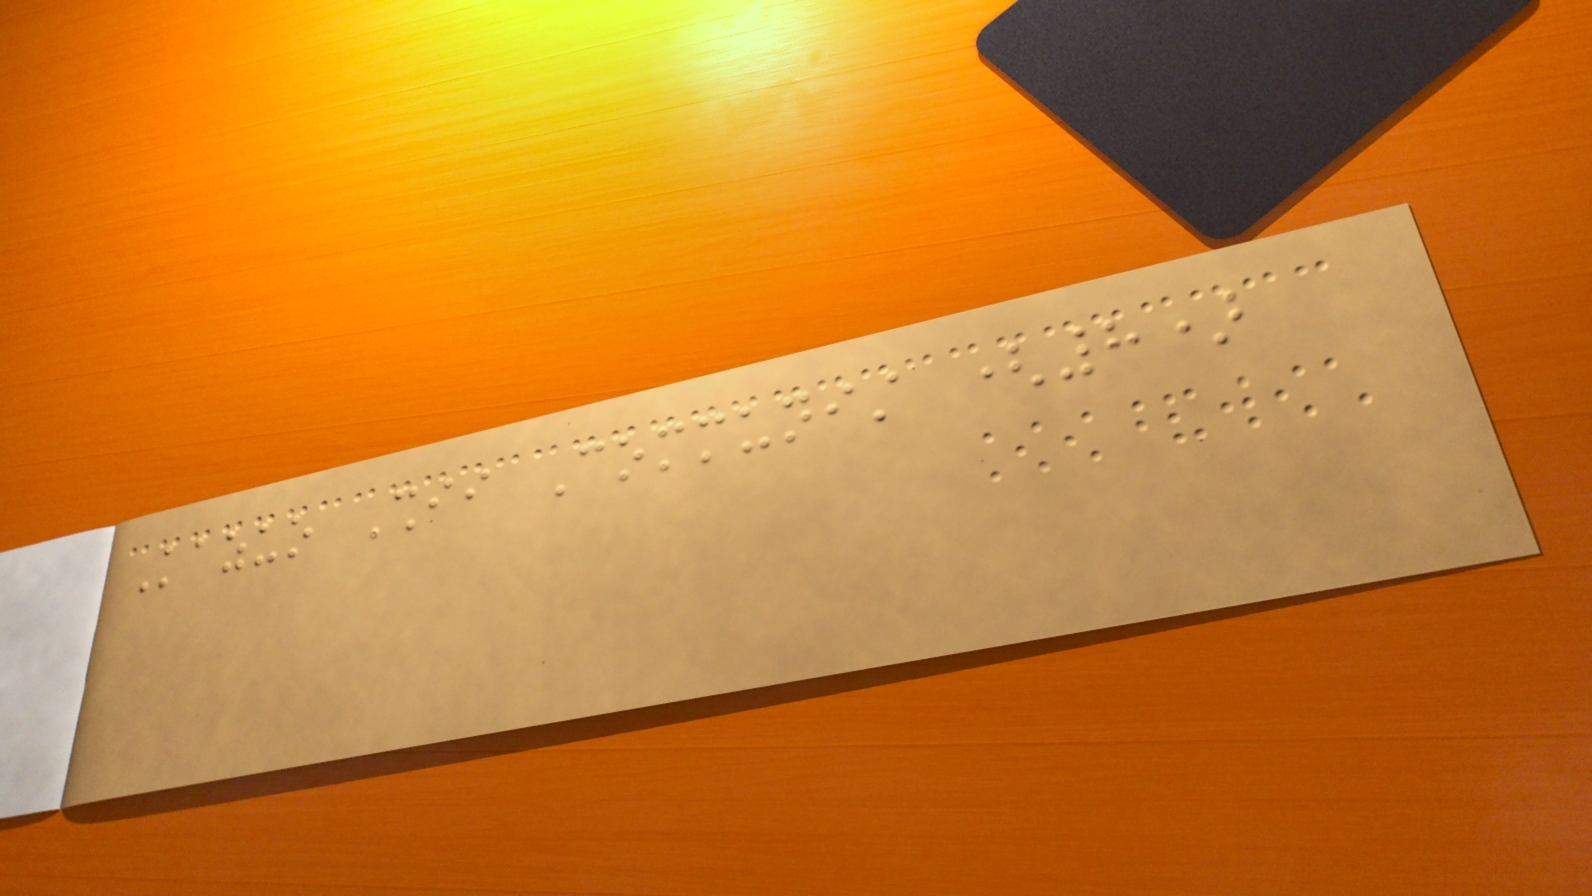Kazuo Shii Communist (8)
